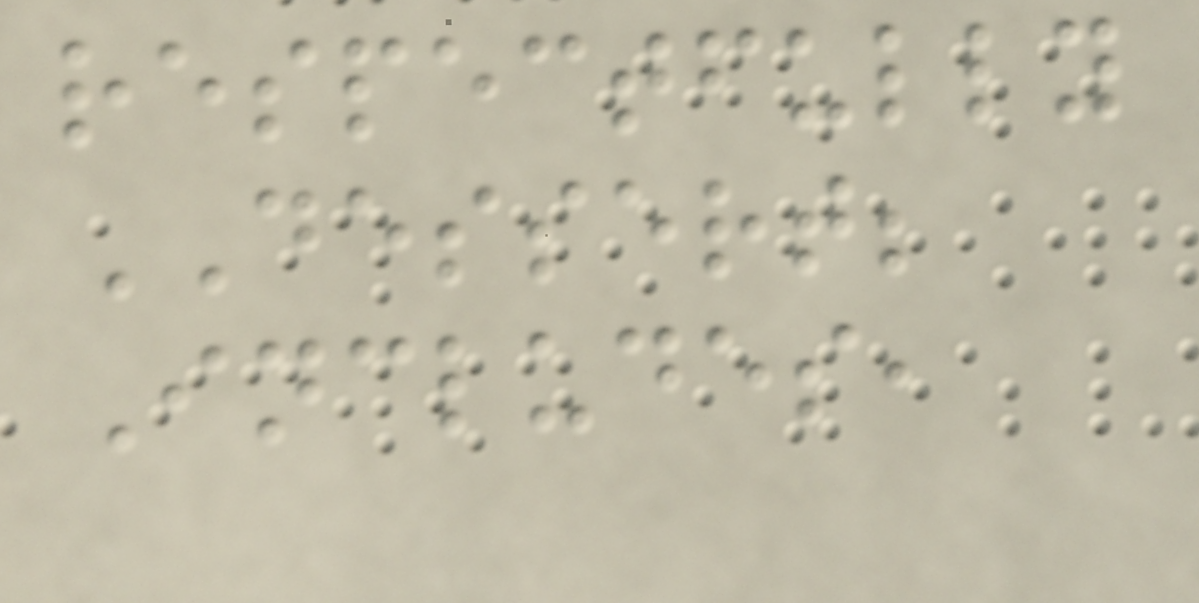respectfully
DESSERT;
Includes,
